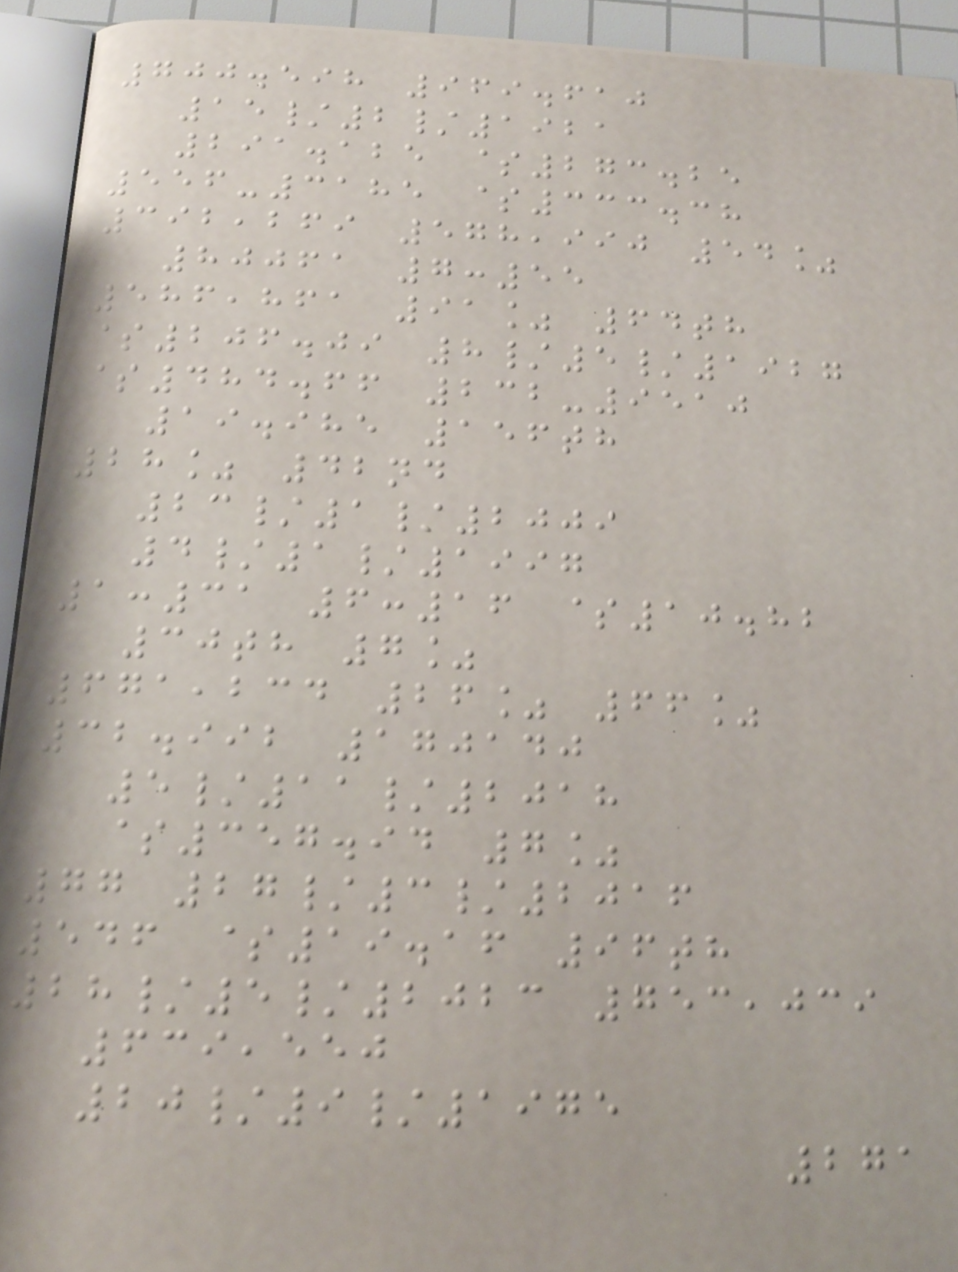700.598 969.610
15/2/1921
291.125 $273.25
556-3185 $333.38
392,269 578,990 54%
80061 7:55
586,861 91% 64th
$206.09 8/5/1927
$484.66 232-9510
19.985 156th
28% 42nd
23/1/2009
4/1/1997
1:31 6:16 $10.82
30th 7%
671,234 26% 66%
32.992 170140
5/11/2018
$357.94 7%
77 27/3/2016
546 $19.16 96th
28/5/2023 753,039
639,550
20/9/1975
271
